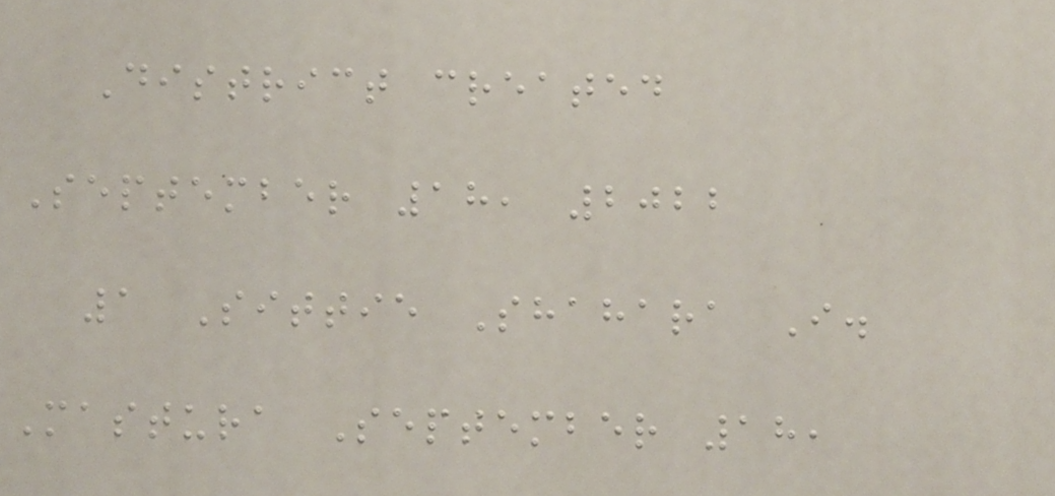District created
September 18, 2022
1 Sittie Shahara I.
Mastura September 18,
